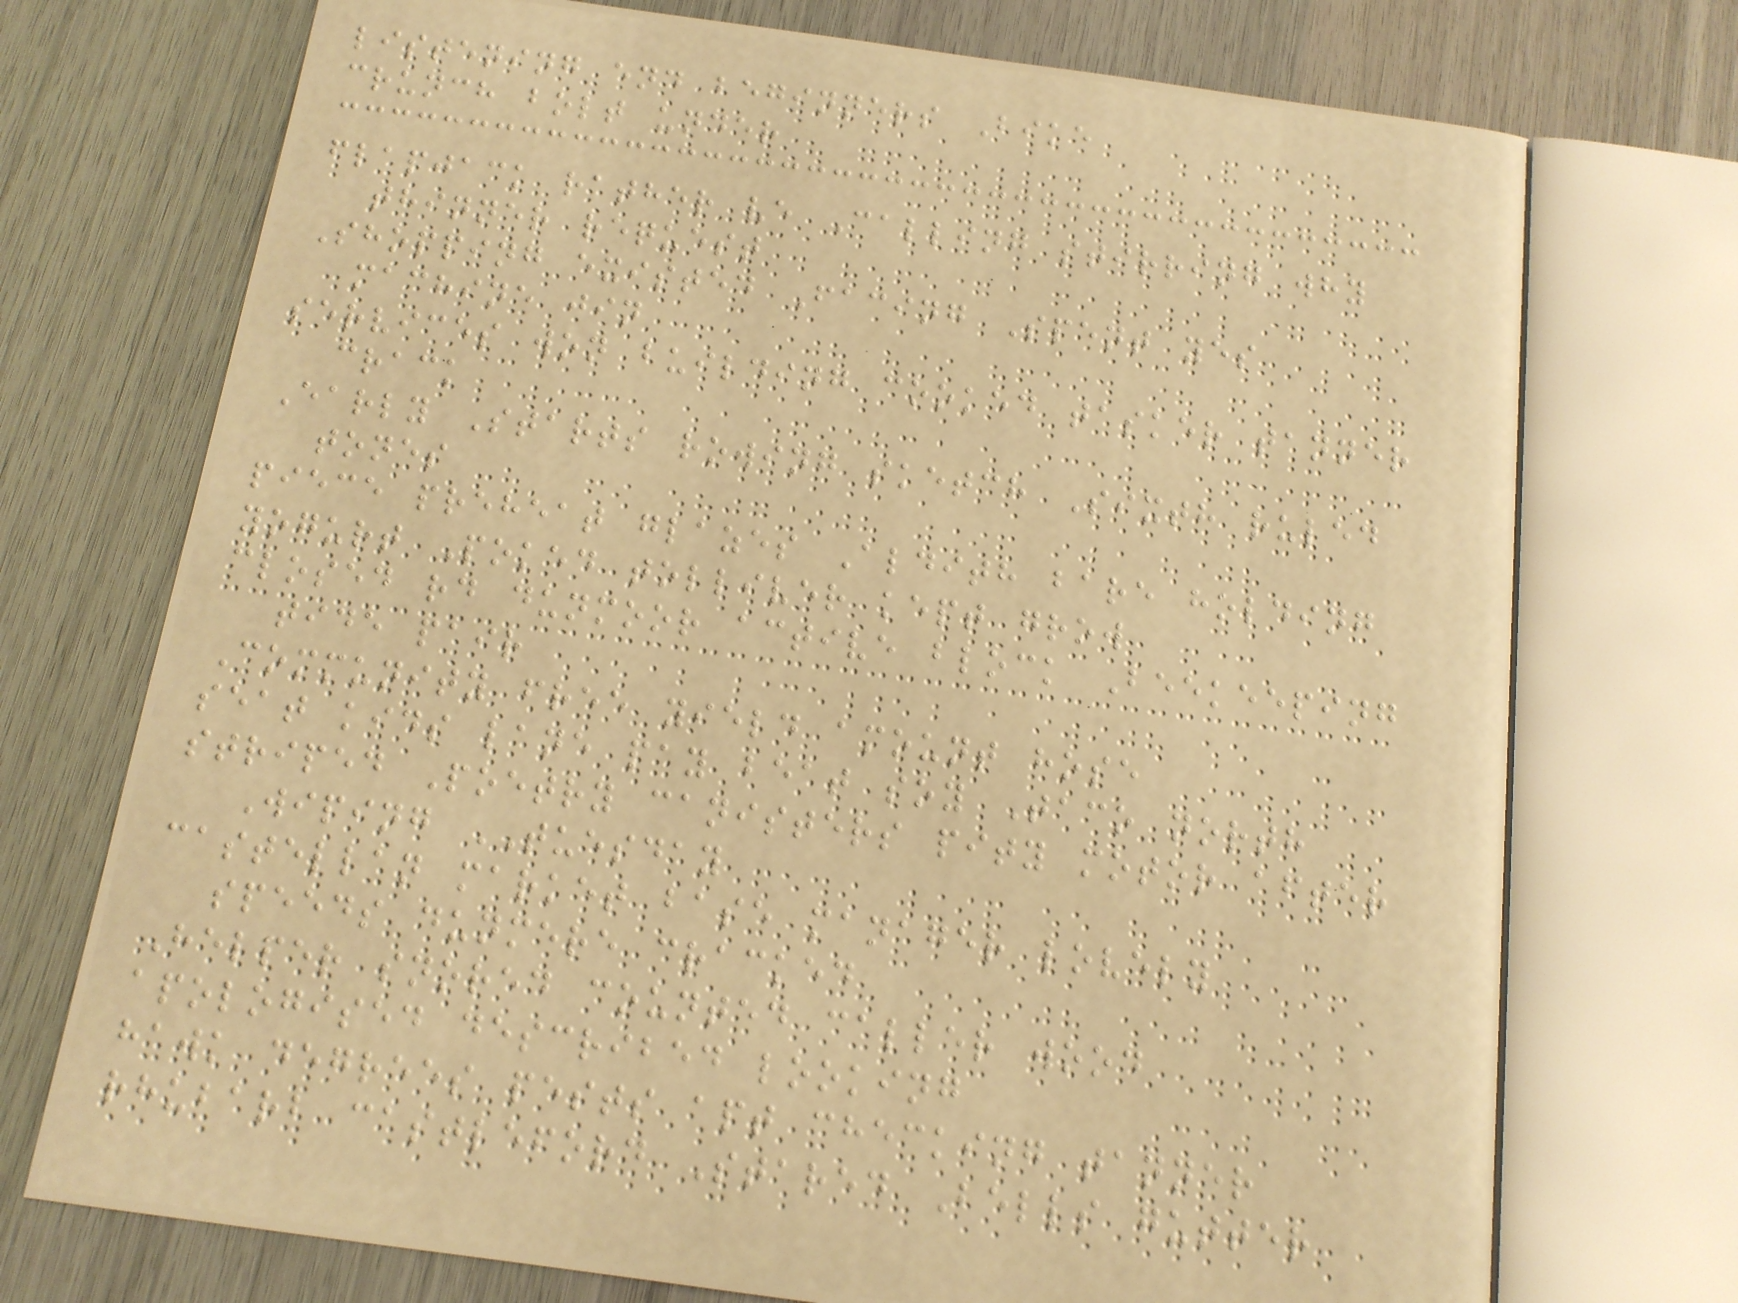listening end beginners Bike
crunch bolt under
flapjack rather ve Calling stirring why
thinner request
Shopping existed Facing Spent yes
machine jin
services won building cooked tasker tanner
crack
Early Starts rowing sketch Sixth ruled
tones
piece preheat glazes Aldith bare holding
yogurt Poked tolliver kept grow
closed rd dunmoor active block Beekeeping
tide pair
Community free yield amount hose
seat kids lane pay beat soy Taco north
striped Poetry canisters pity motor after
Wiping TUESDAY
castellan market base manager lovely
speeds dunmere cracked
Helper snored counted caller wood
apologised described looking
hawk degrees pests apt checking tanner
rhubarb castleford Stared Bells gutter
